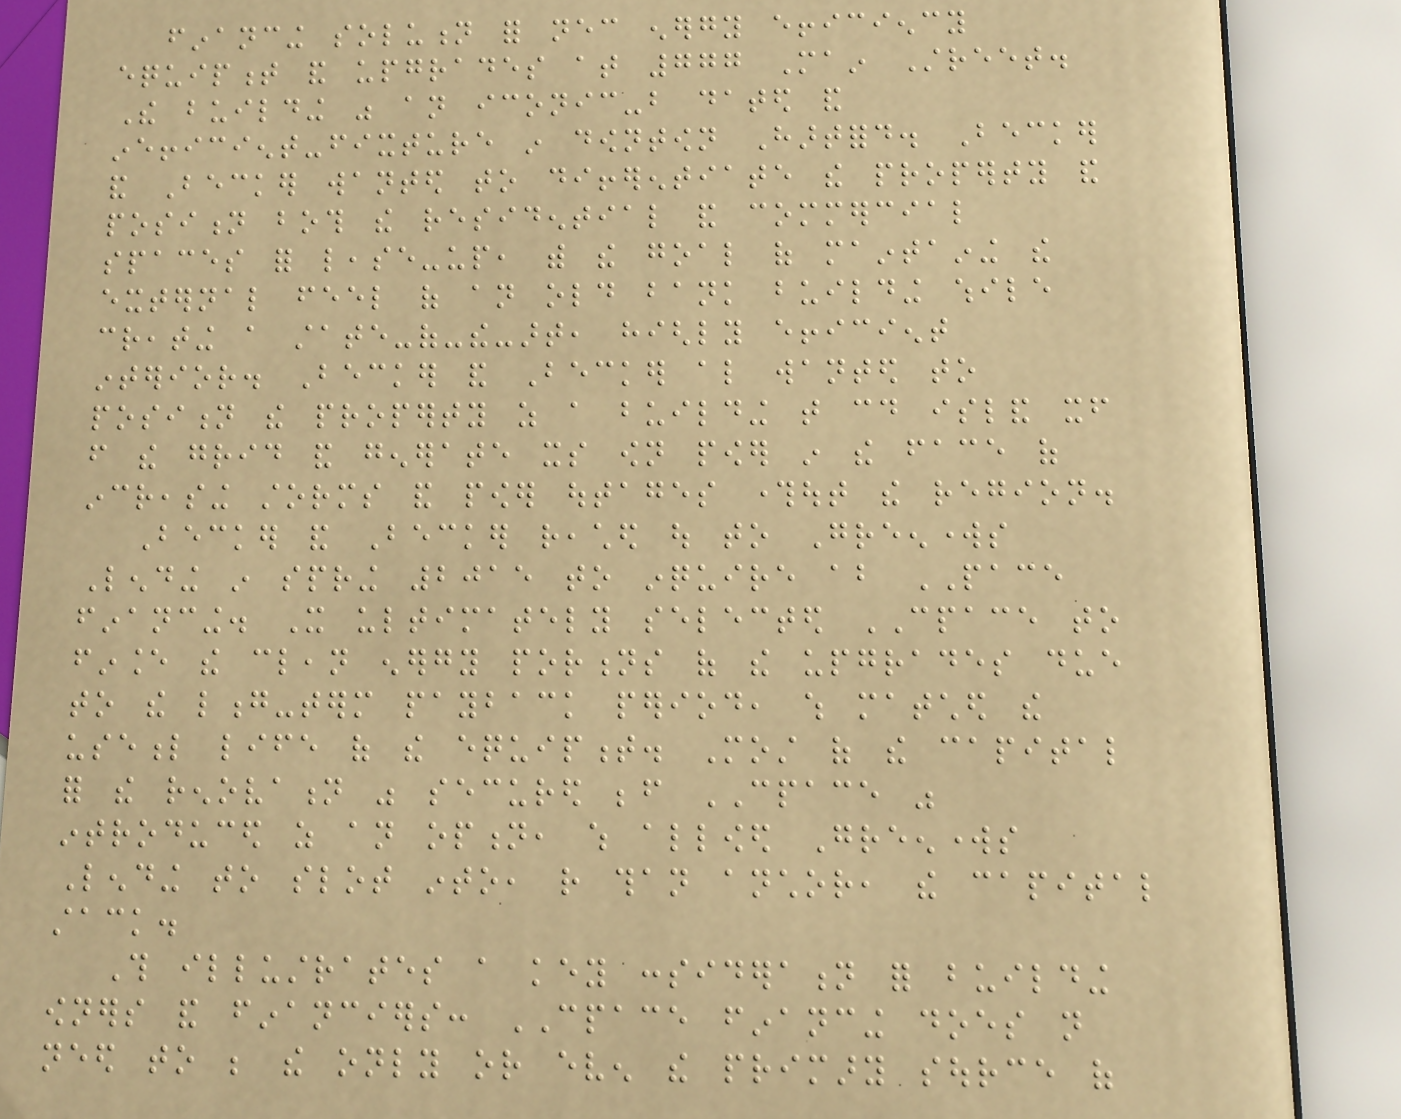financing solution for necessary energy efficiency
equipment and upgrades at 777 Main Street.
The building was an iconic-but dated and
inefficient-fixture in downtown Hartford. Becker
and Becker wanted to differentiate the property and
position both the residential and commercial
spaces for lease-up, with the goal of maintaining the
external feel of an old bank building while
creating a state-of-the-art, highly efficient
interior. Becker and Becker also wanted to
position the property as a building that could island itself
from the grid and generate its own power in the face of
increasing storms and power outages throughout the region.
Becker and Becker reached out to Greenworks
Lending in spring 2015 to inquire about PACE
financing. It ultimately selected CPACE to
finance the clean energy portions of the upgrades due
to the long-term payback period, which matched the
useful life of the equipment. Most of the capital
for the renovation was secured before CPACE was
introduced as an option, which allowed Greenworks
Lending to slot into, rather than anchor, the capital
stack.
This illustrates a key consideration for building
owners and financiers: CPACE financing does not
need to be the only or even the primary source of
